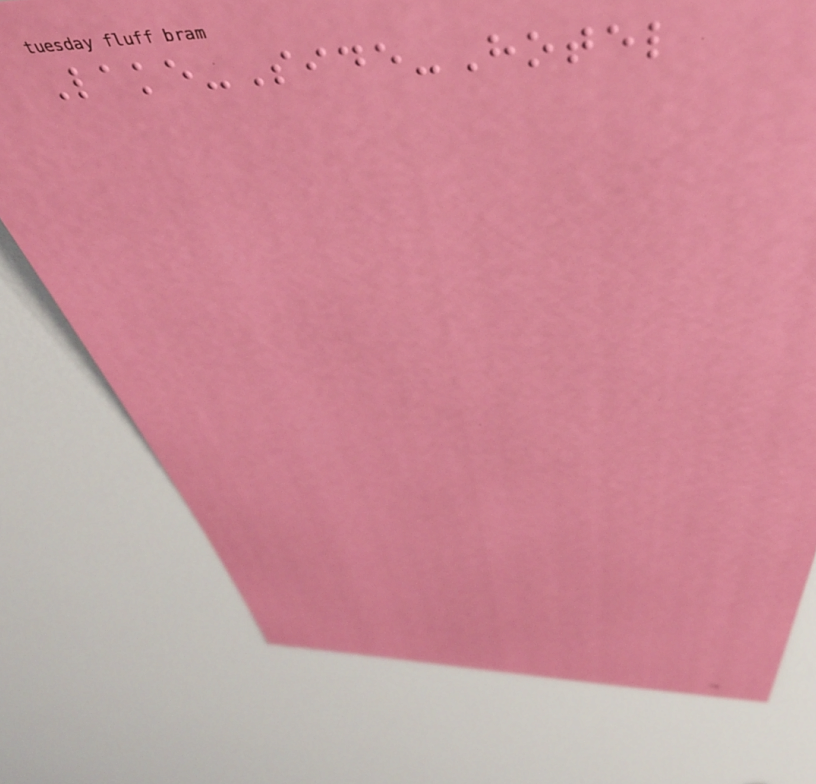Lake-Side-Hotel
